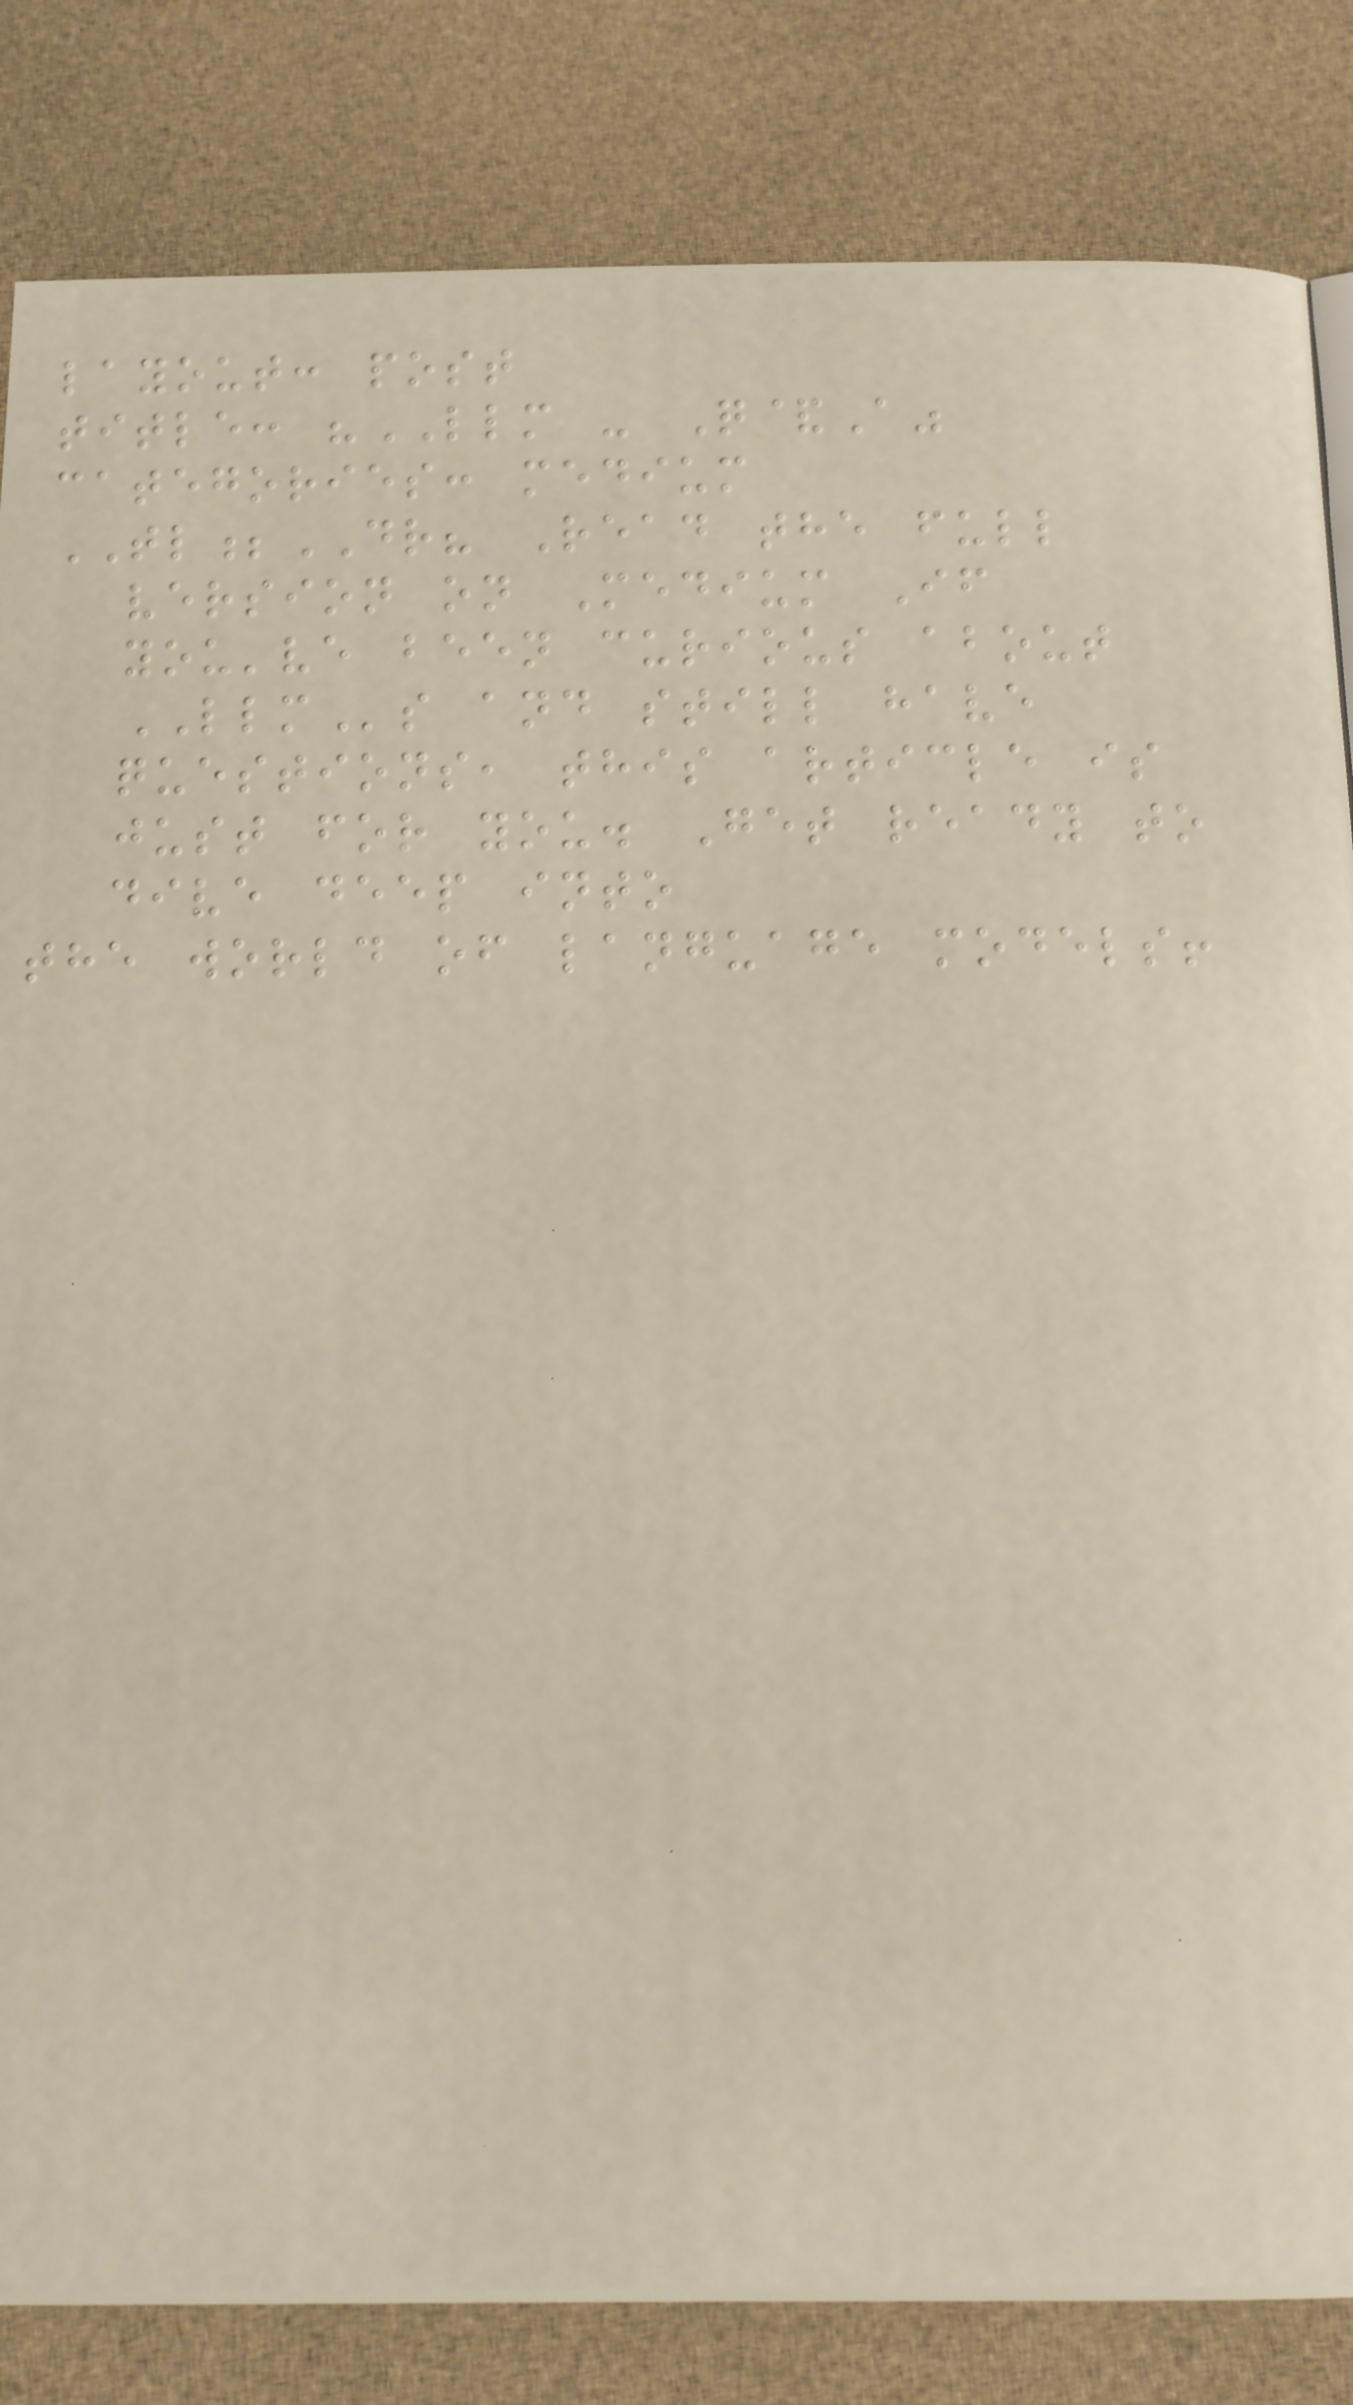layout: post
title: "LLM - Q&A"
categories: medium
TL;DR? Read the full
version on Medium If
you've been curious about
LLMs and still have
questions, this article is
just for you. Get ready to
dive deep into
the world of language models!
